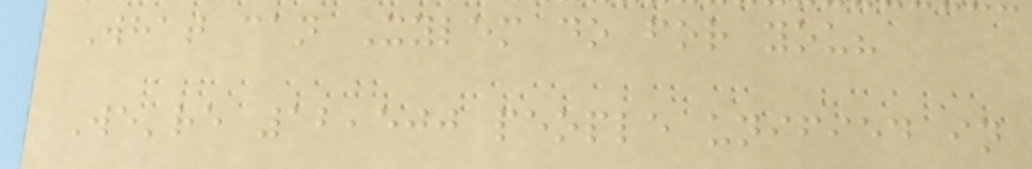What can Xylem do for you?
We're 12,500 people unified in
